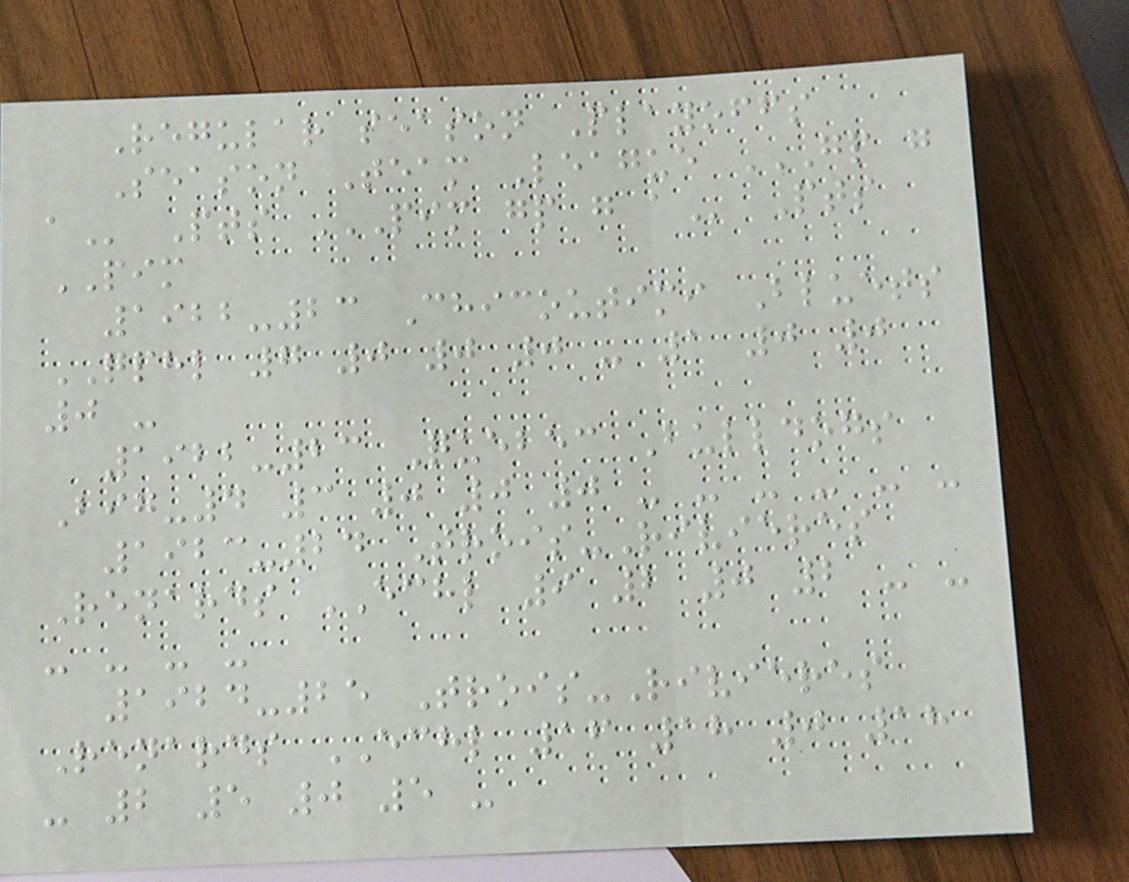Regular season Playoffs
Season Team League GP G
A Pts PIM GP G A Pts
PIM
1922-23 Chicoutimi Bluets
QPHL 7 0 0 0 - 1 0 0
0 -
1922-23 Quebec Bulldogs
Big-4 3 0 0 0 - - - - - -
1923-24 Trois-Rivieres
Renards ECHL 9 2 0 2 - -
- - - -
1924-25 Trois-Rivieres
Renards ECHL 16 18 0 18
- 2 5 0 5 -
